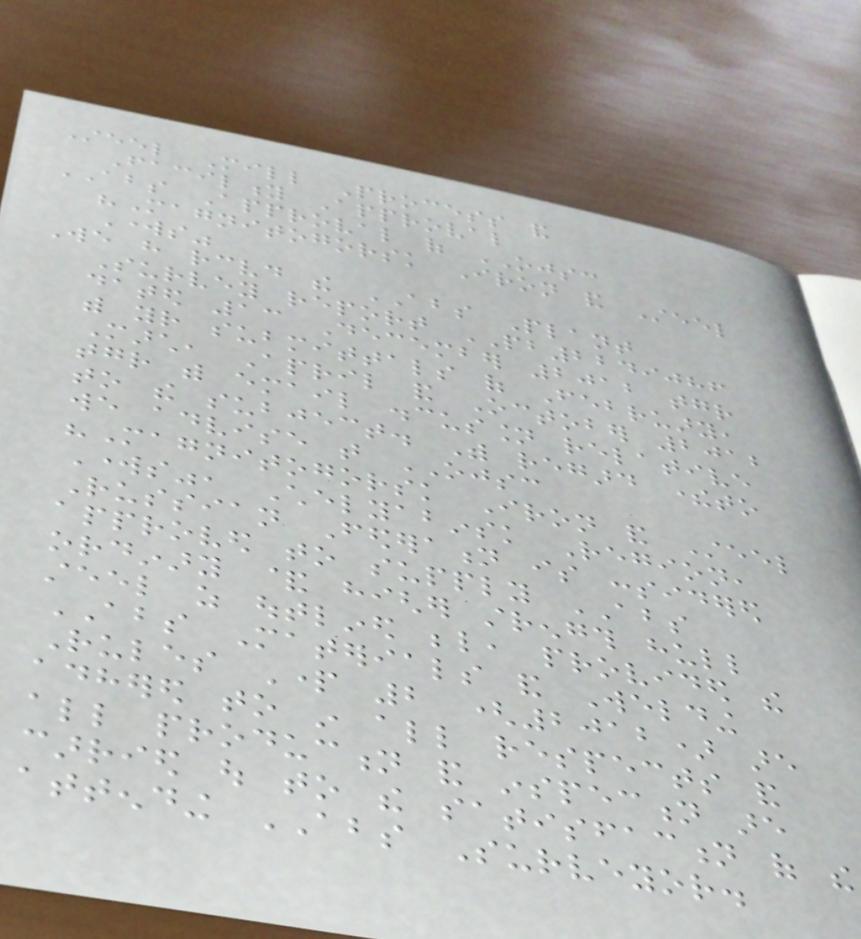Steel Mill Process and
Facility Approval
ABS Approval of OJSC
"Magnitogorsk Iron and Steel
Works"
We have received the ABS Plant
Survey report PB2249086
dated 13 December 2012 together
with your submittals of February,
March, April and October 2012
together with email discussion relative
to the subject. With regard thereto
we advise that OJSC
"Magnitogorsk Iron and Steel
Works", Chelyabinsk Region,
Russian Federation is considered
approved to supply ABS
ordinary & higher strength hull
steel as outlined below, provided the
ABS Materials and Welding
Rules Part 2 (2012) are
adhered to in all respects and
all production and inspection are
carried out to the satisfaction of the
attending ABS Surveyor.
